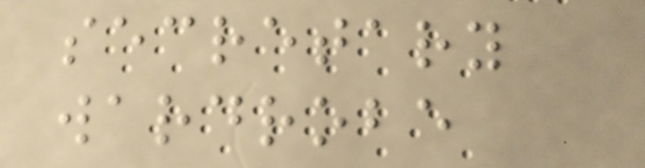secretary
wardrobe
